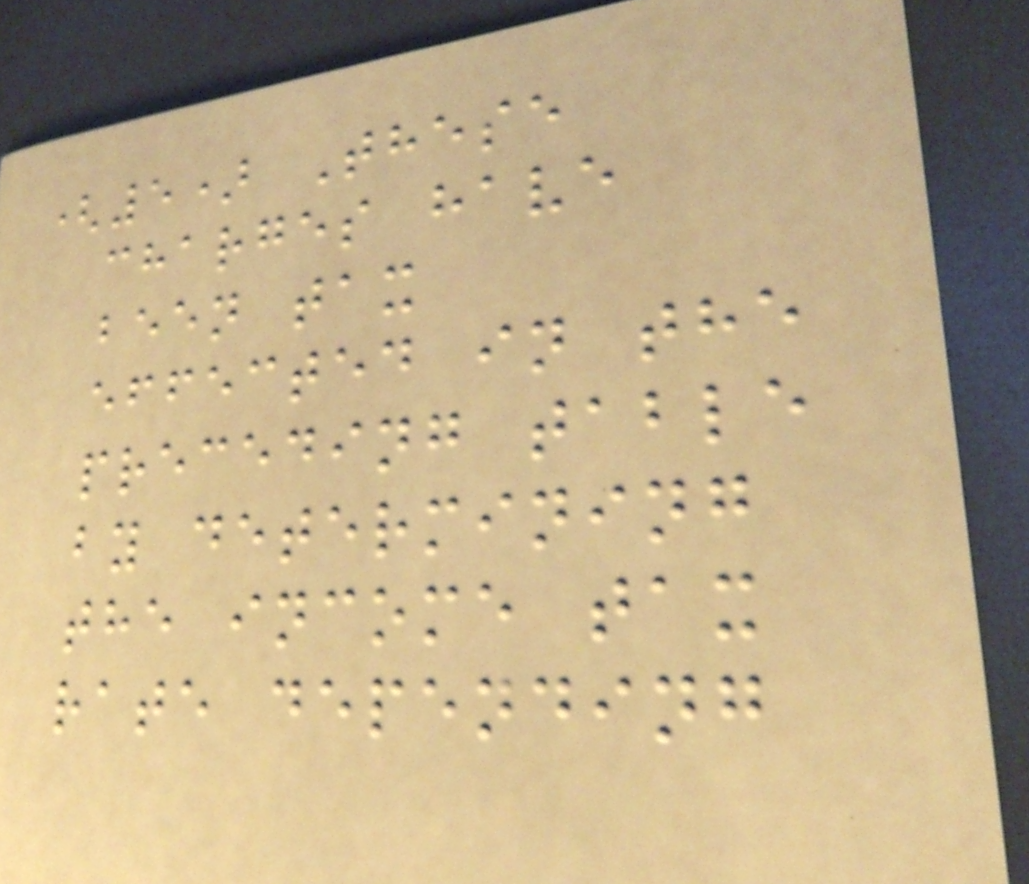(5) These
charges have
been tax
effected in the
preceding table
by determining
the income tax
rate depending
